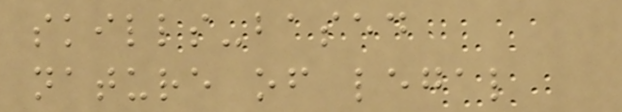skills-based
nature of legal
